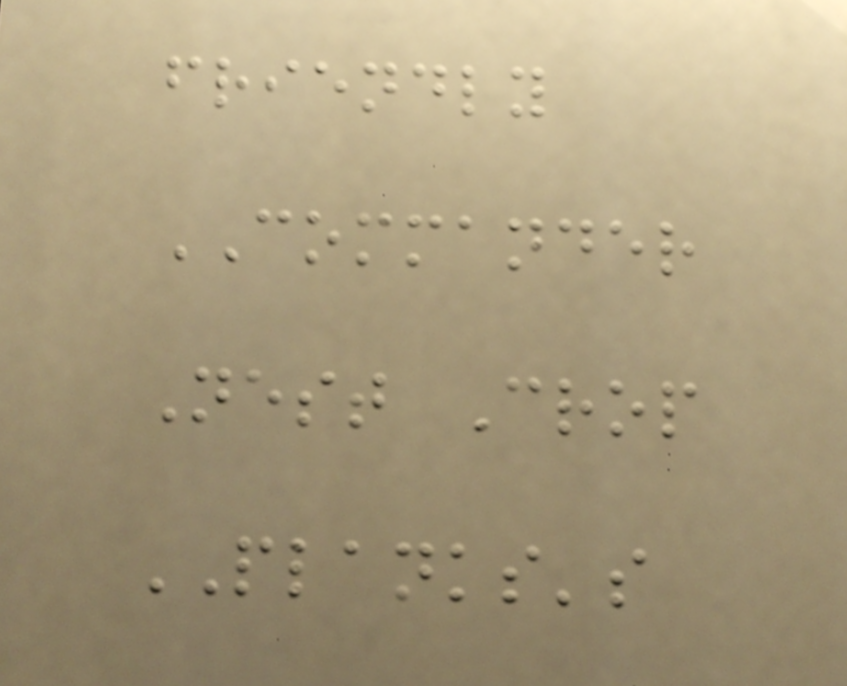friendly
COMMANDER
Nest Crop
PLANKS's
